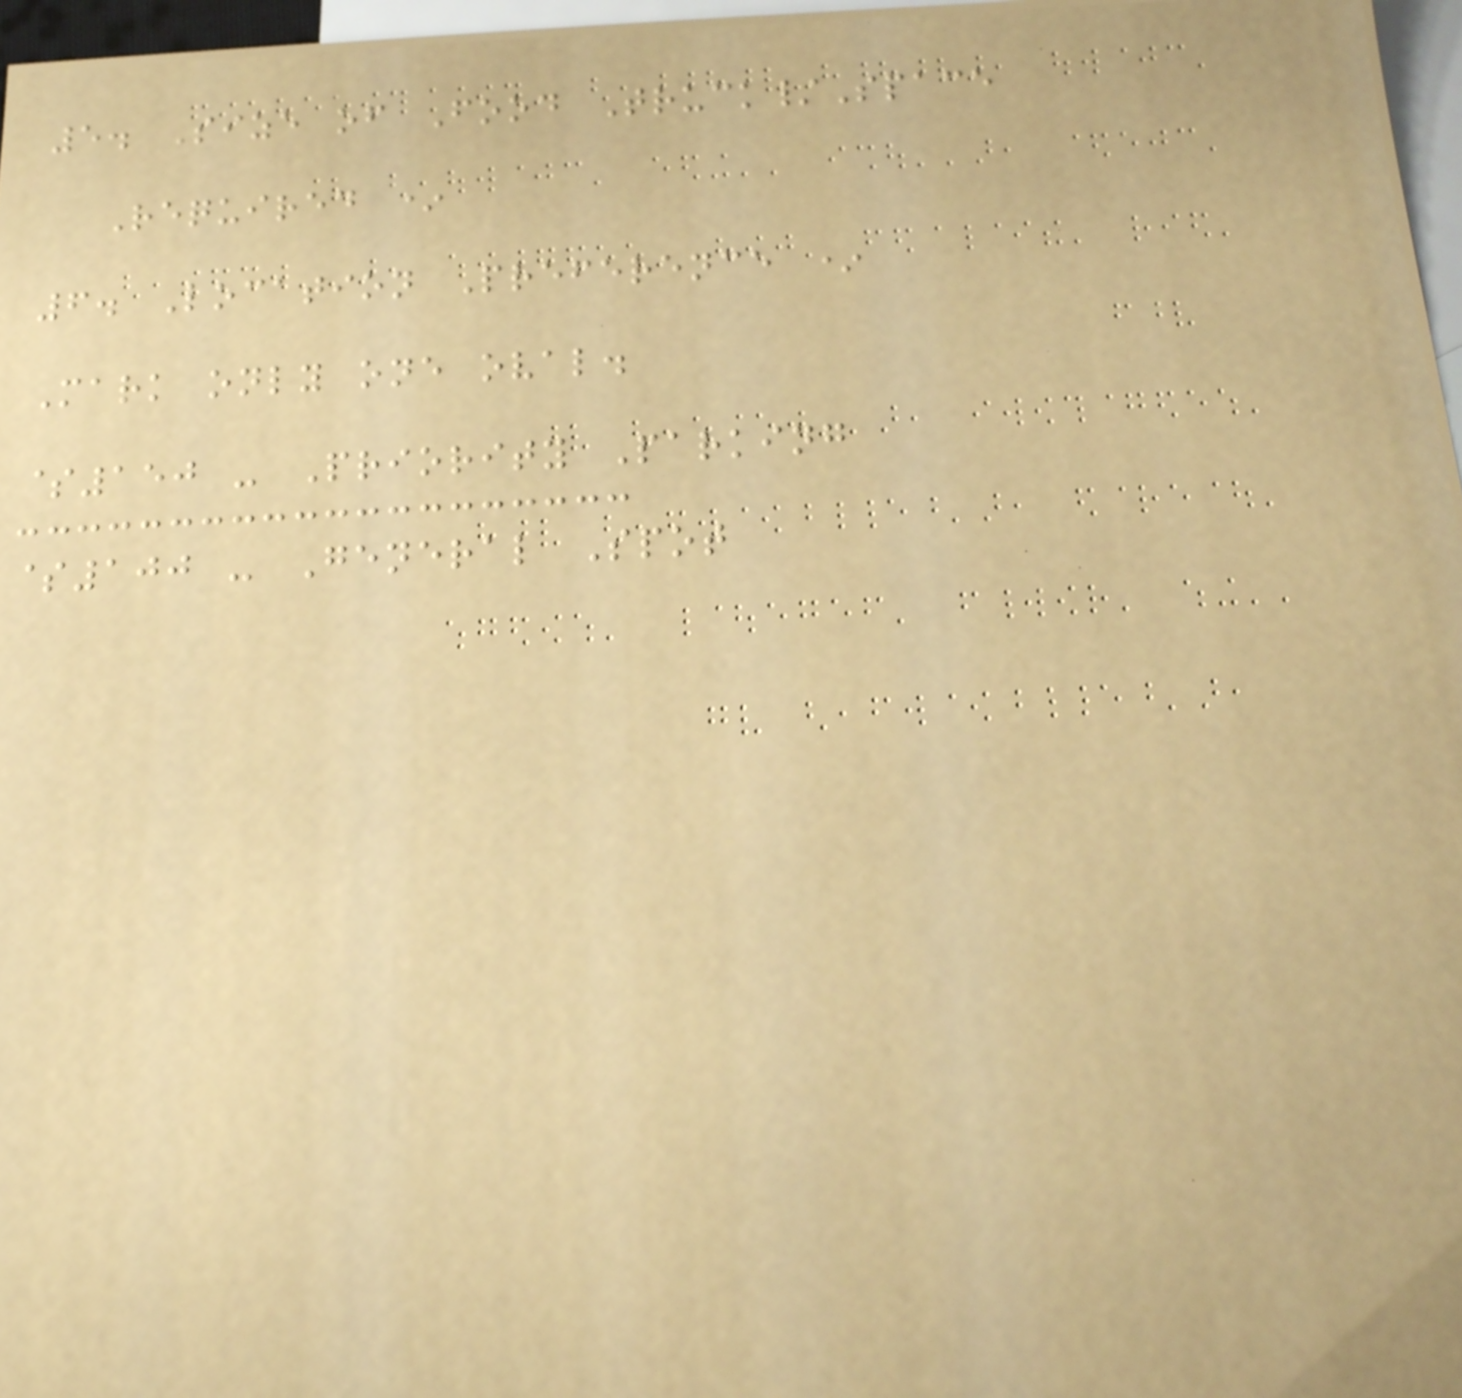5. Size of Food Truck/Space
Required *
6. Location Preference *
Mark only one oval.
$150 - Priority Parking
$100 - General Spot
